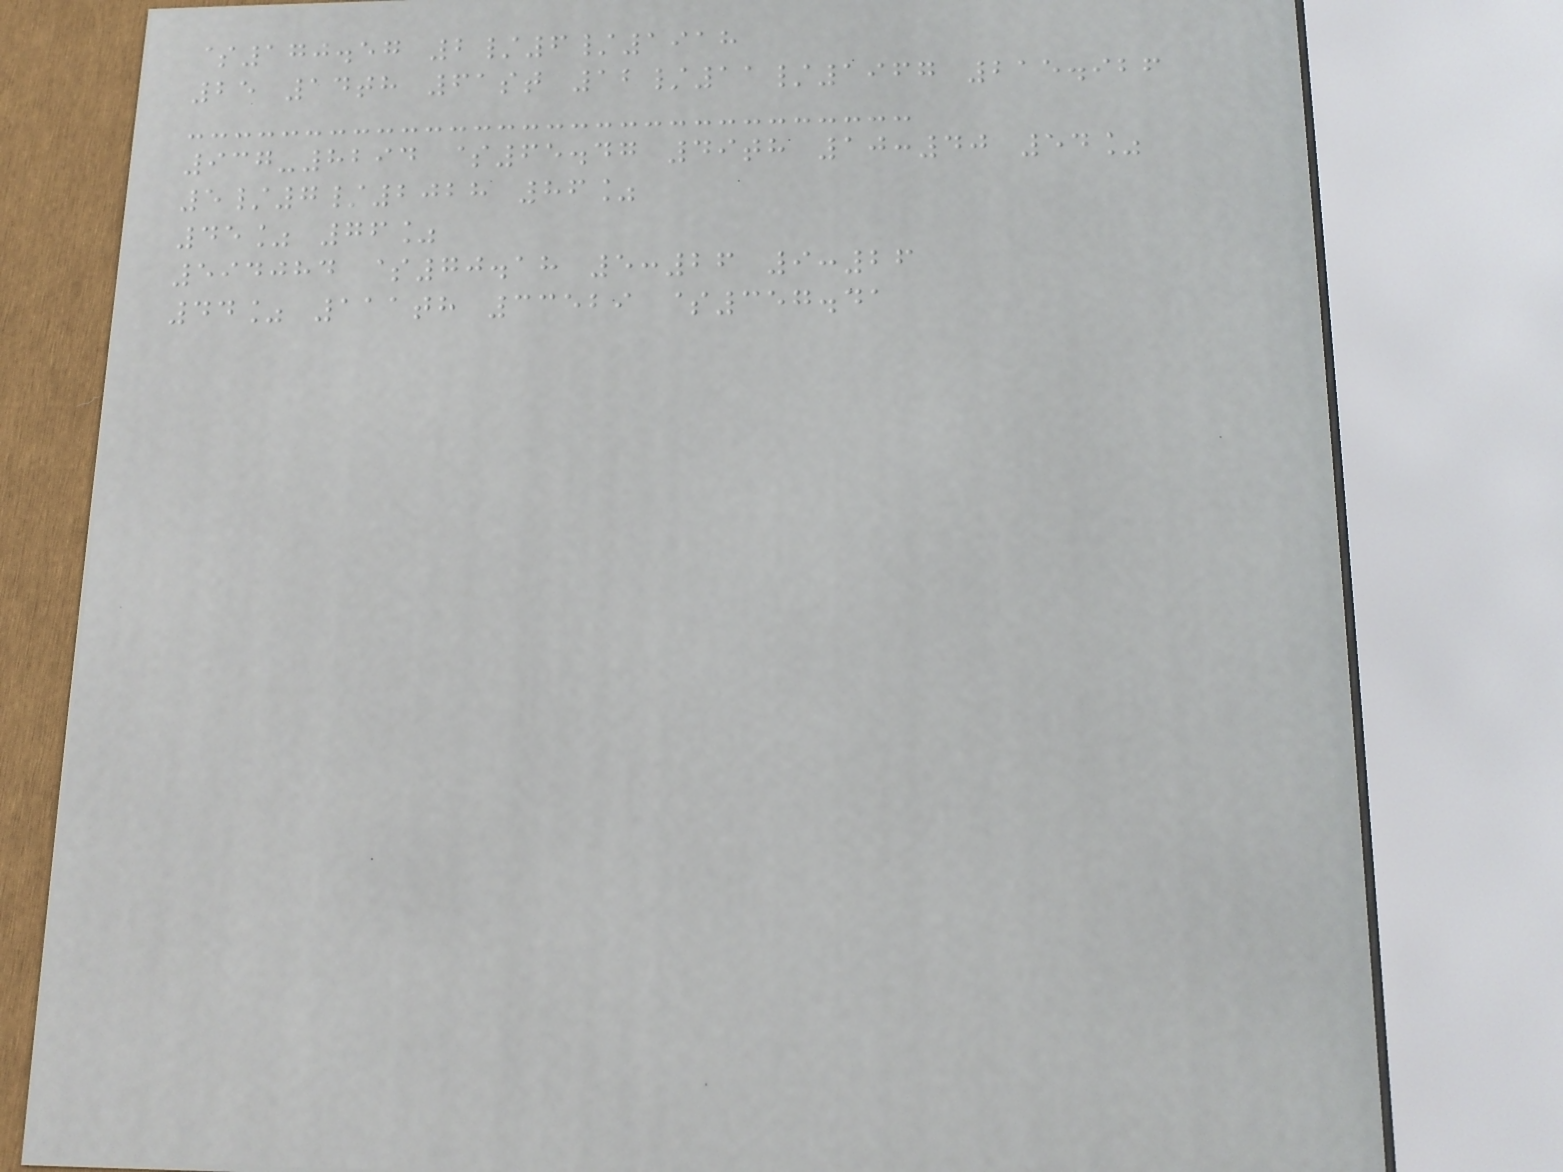$170.57 2/6/1918
25 14th 61st 12/11/1967 215.926
937-8294 $65.47 49th 10:40 54%
5/7/2028 86%
45% 76%
594084 $70.18 5:26 9:26
44% 111th 33529 $357.41
